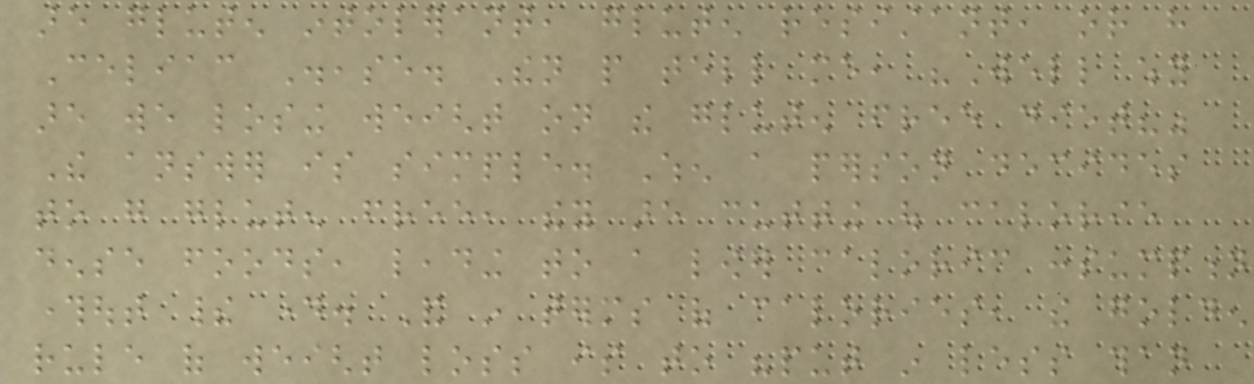are gluten intolerant, gluten resistant, or have
Celiac Disease. Then people tell me, "Well why
are we losing weight on the gluten free diet?"
The answer is simple. When a person decides
to go gluten free, they are cutting out calorie
dense foods, leading to a lower caloric consumption
throughout their day. And in terms of calories, the golden
rule of weight loss is to "put in less than
